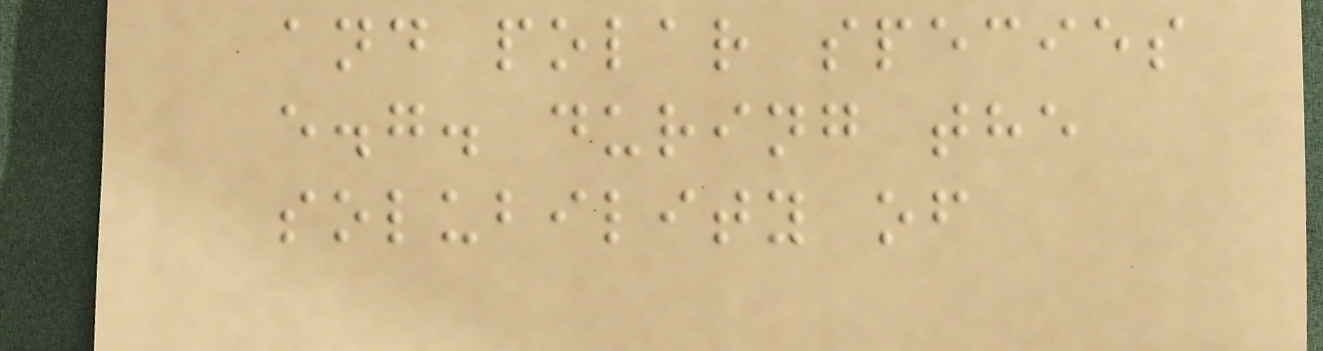and polar species
e.g. during the
solubility of
